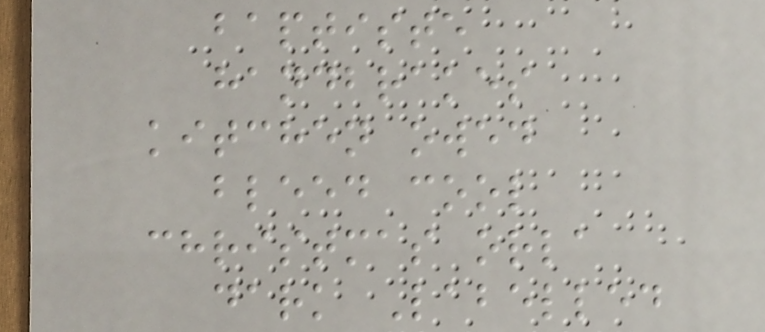baptiste
handbrakes
kitchen owed
bleed cool
christmas orla
dark Labelled
